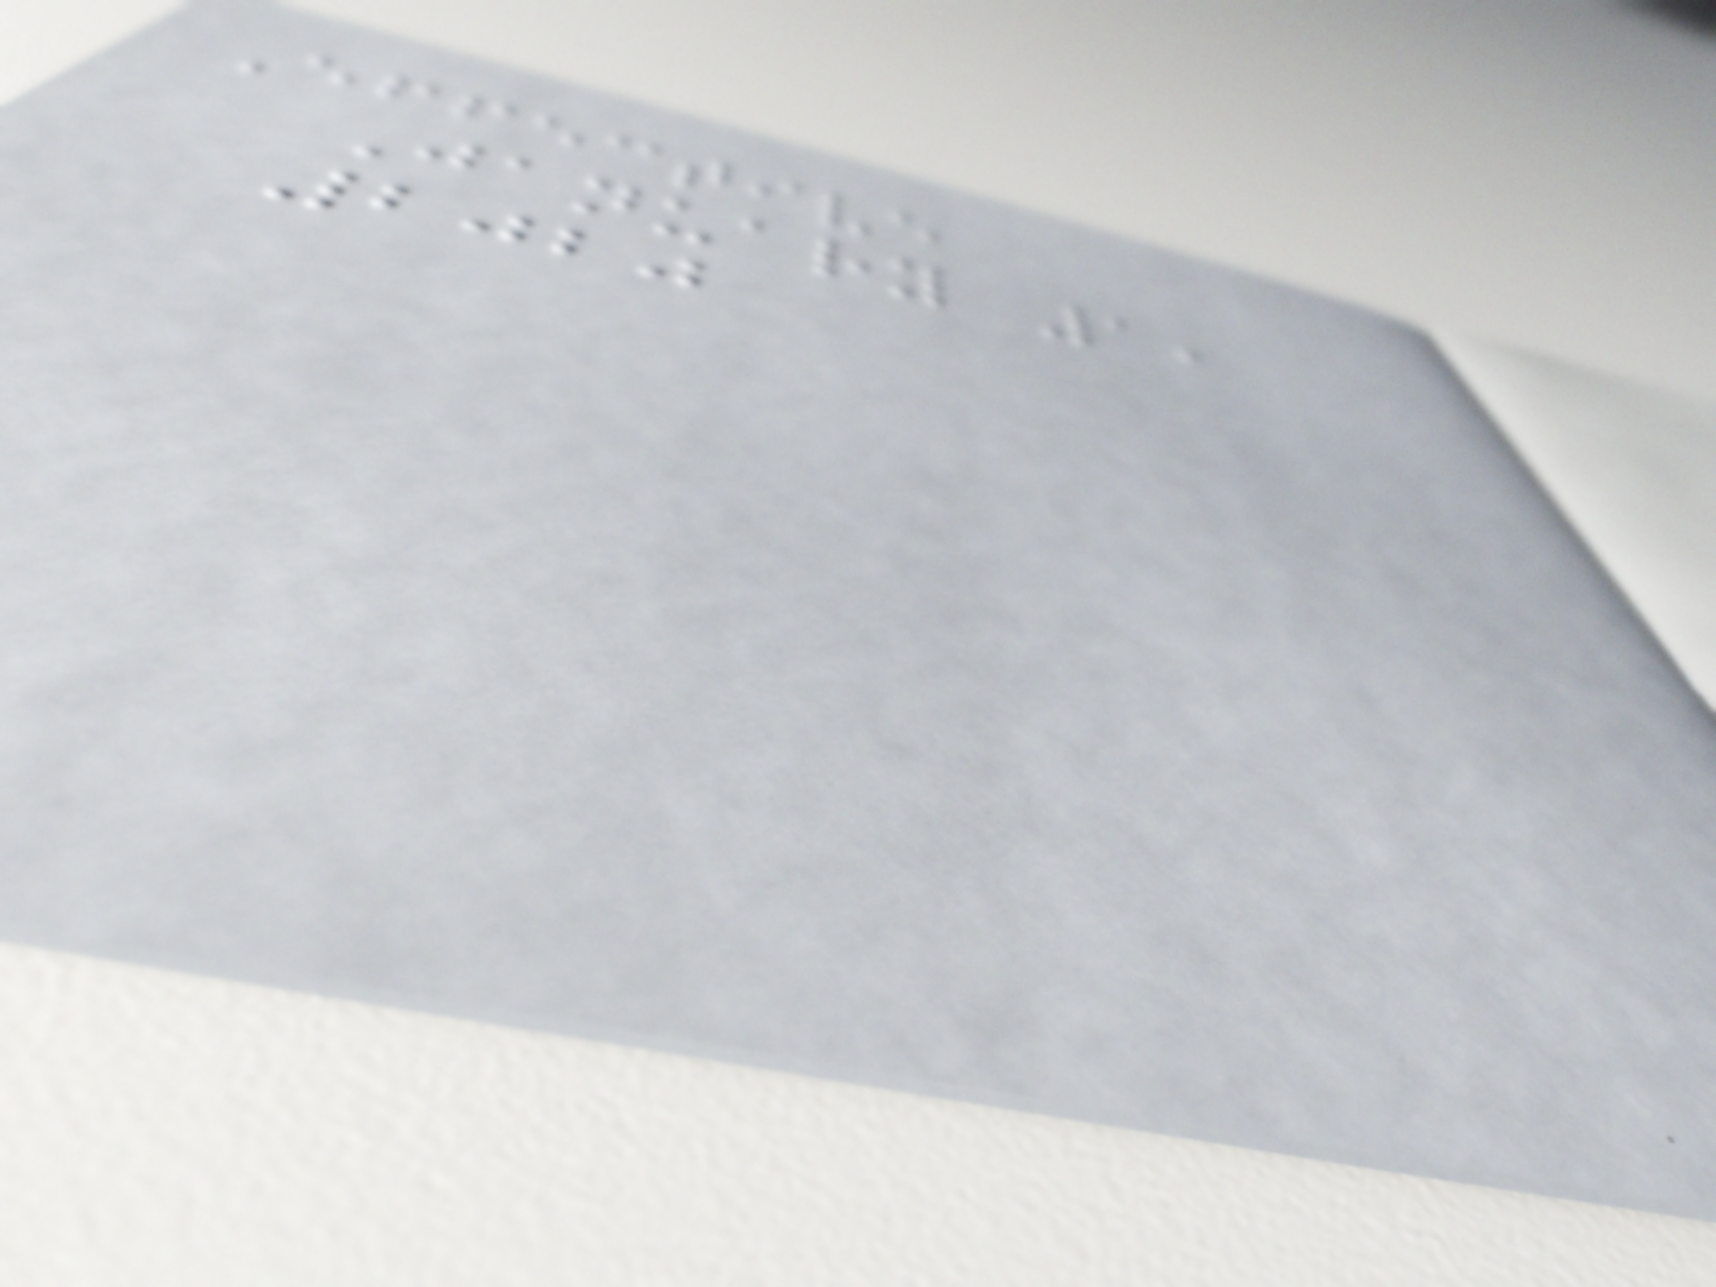Effective
January 1,
2020
